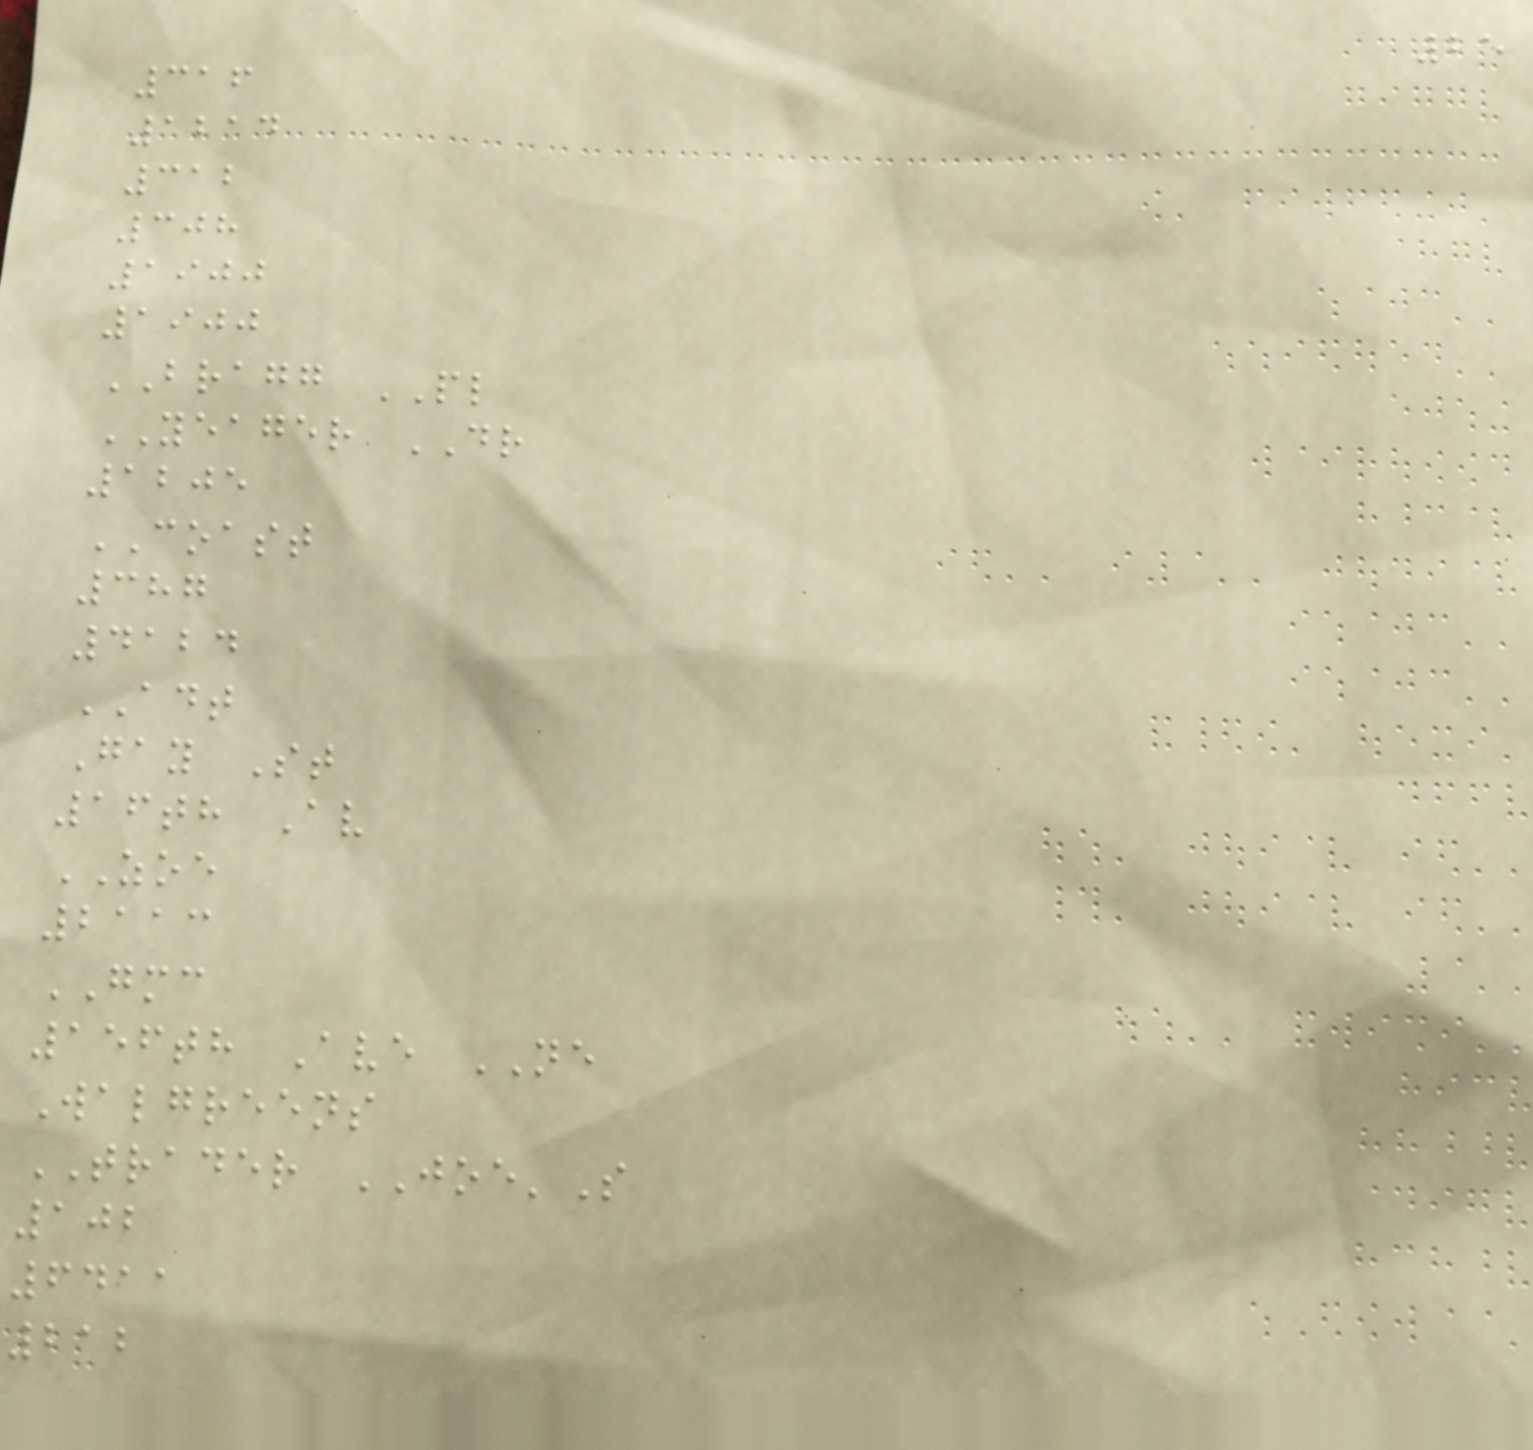25
316
1214
312
308
1900
1900
BRAGG PL
YEAGER DR
1205
COAST
387
4124
ADT
Gay St
16th Av
ZOE
2113
GMC
156th Ave NE
Walgreens
TRADER JOE'S
102
6411
212
